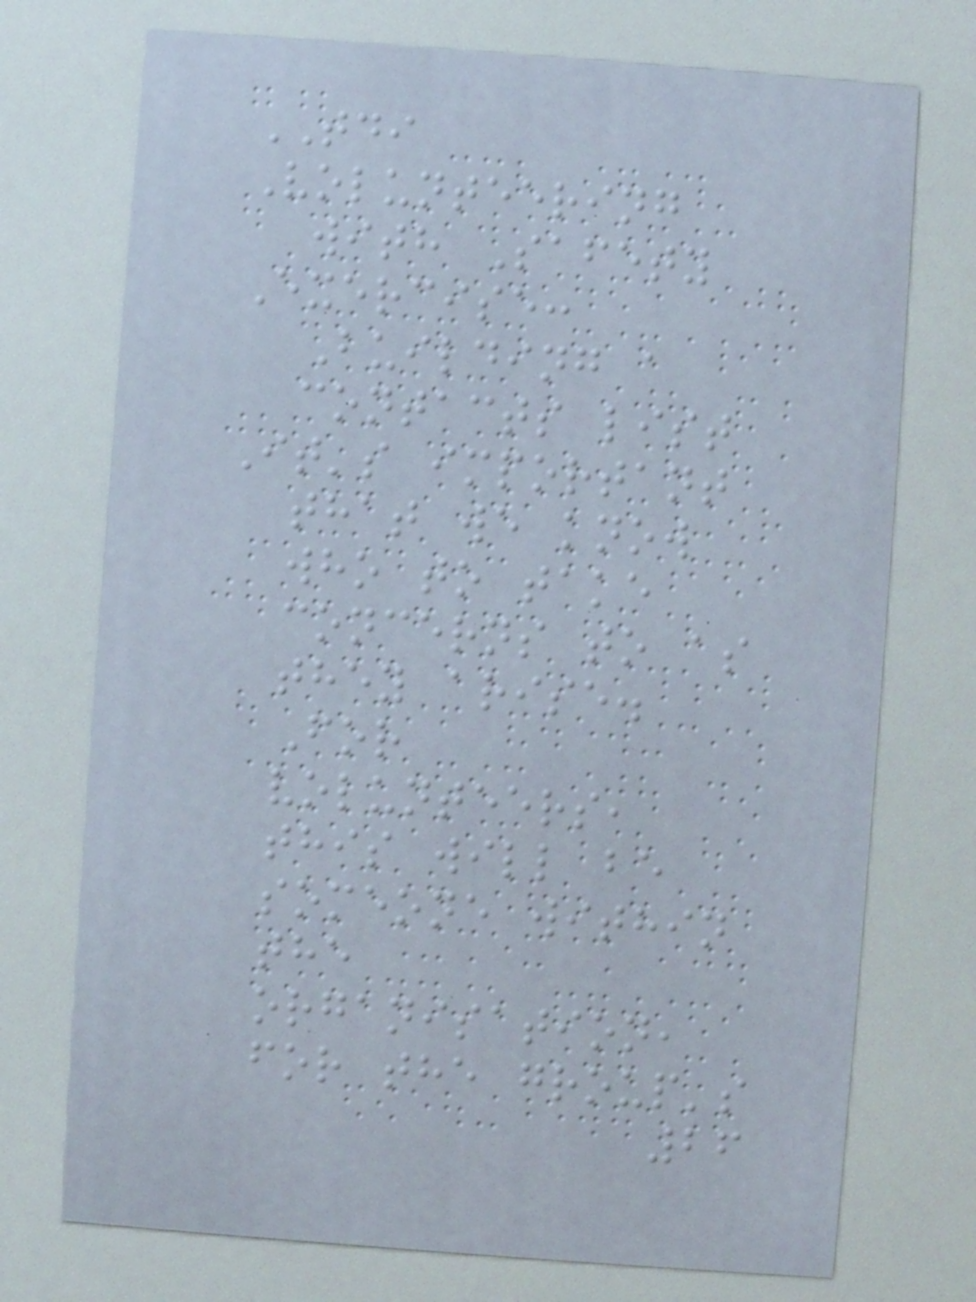TDI
Volunteering
with Safety
Exercise:
Building a
contacts list
It's important
that we know
who to take
concerns to as
they arise.
For
volunteers,
this will be
someone within
the
organisation,
for the group's
26
